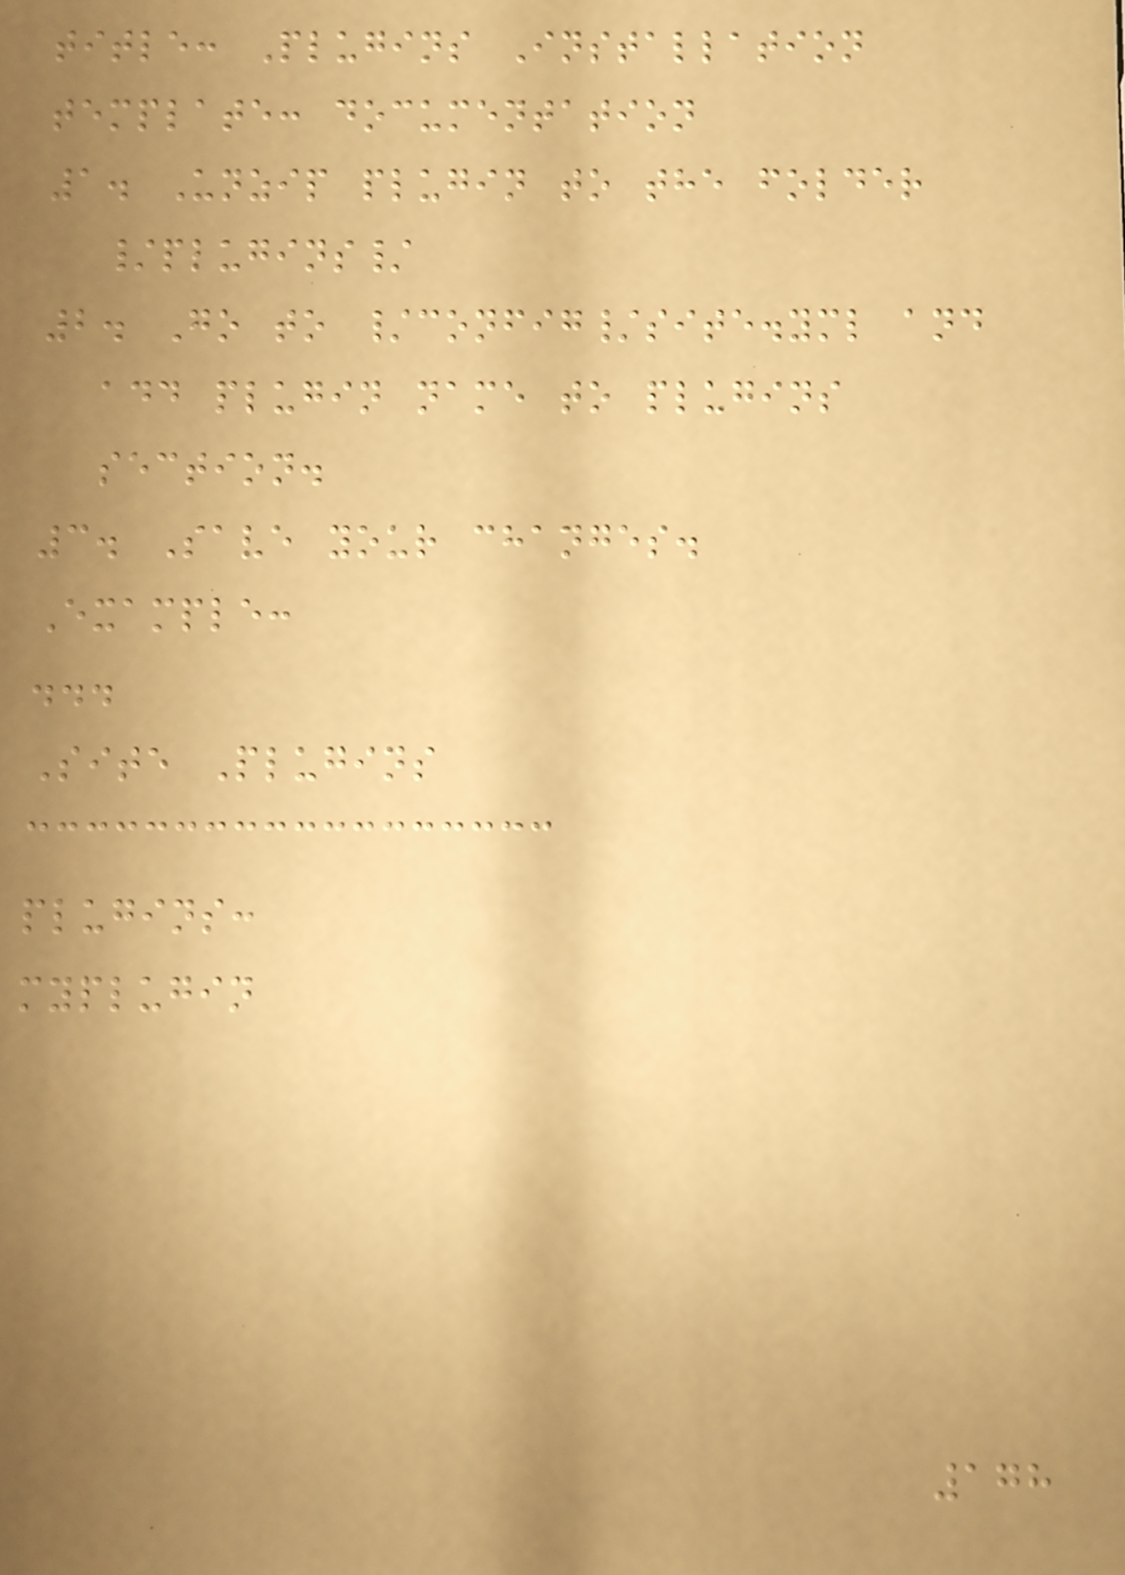title: Plugins Installation
template: documentation
1. Unzip plugin to the folder
/plugins/
2. Go to /config/site.yml and
add plugin name to plugins
section.
3. Save your changes.
Example:
...
Site Plugins
plugins:
myplugin
178
